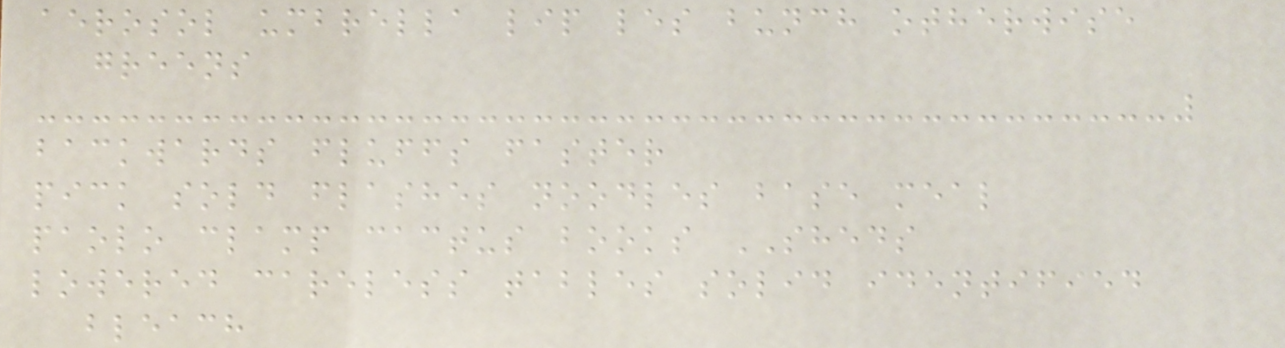aerosol umbrella lip les bunch otherwise
greens
backwards fluffs faster
pick sold flashes noodles base meal
paolo clamp cactus books SHEDS
lowered careless tables solid identified
bleach
